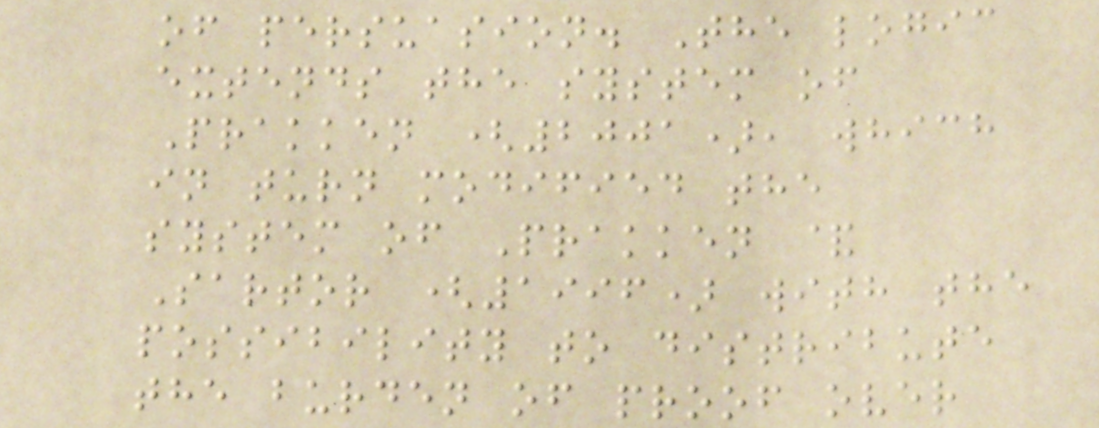of persuasion. The logic
extends the system of
Prakken (2001), which
in turn modified the
system of Prakken &
Sartor (1996) with the
possibility to distribute
the burden of proof over
